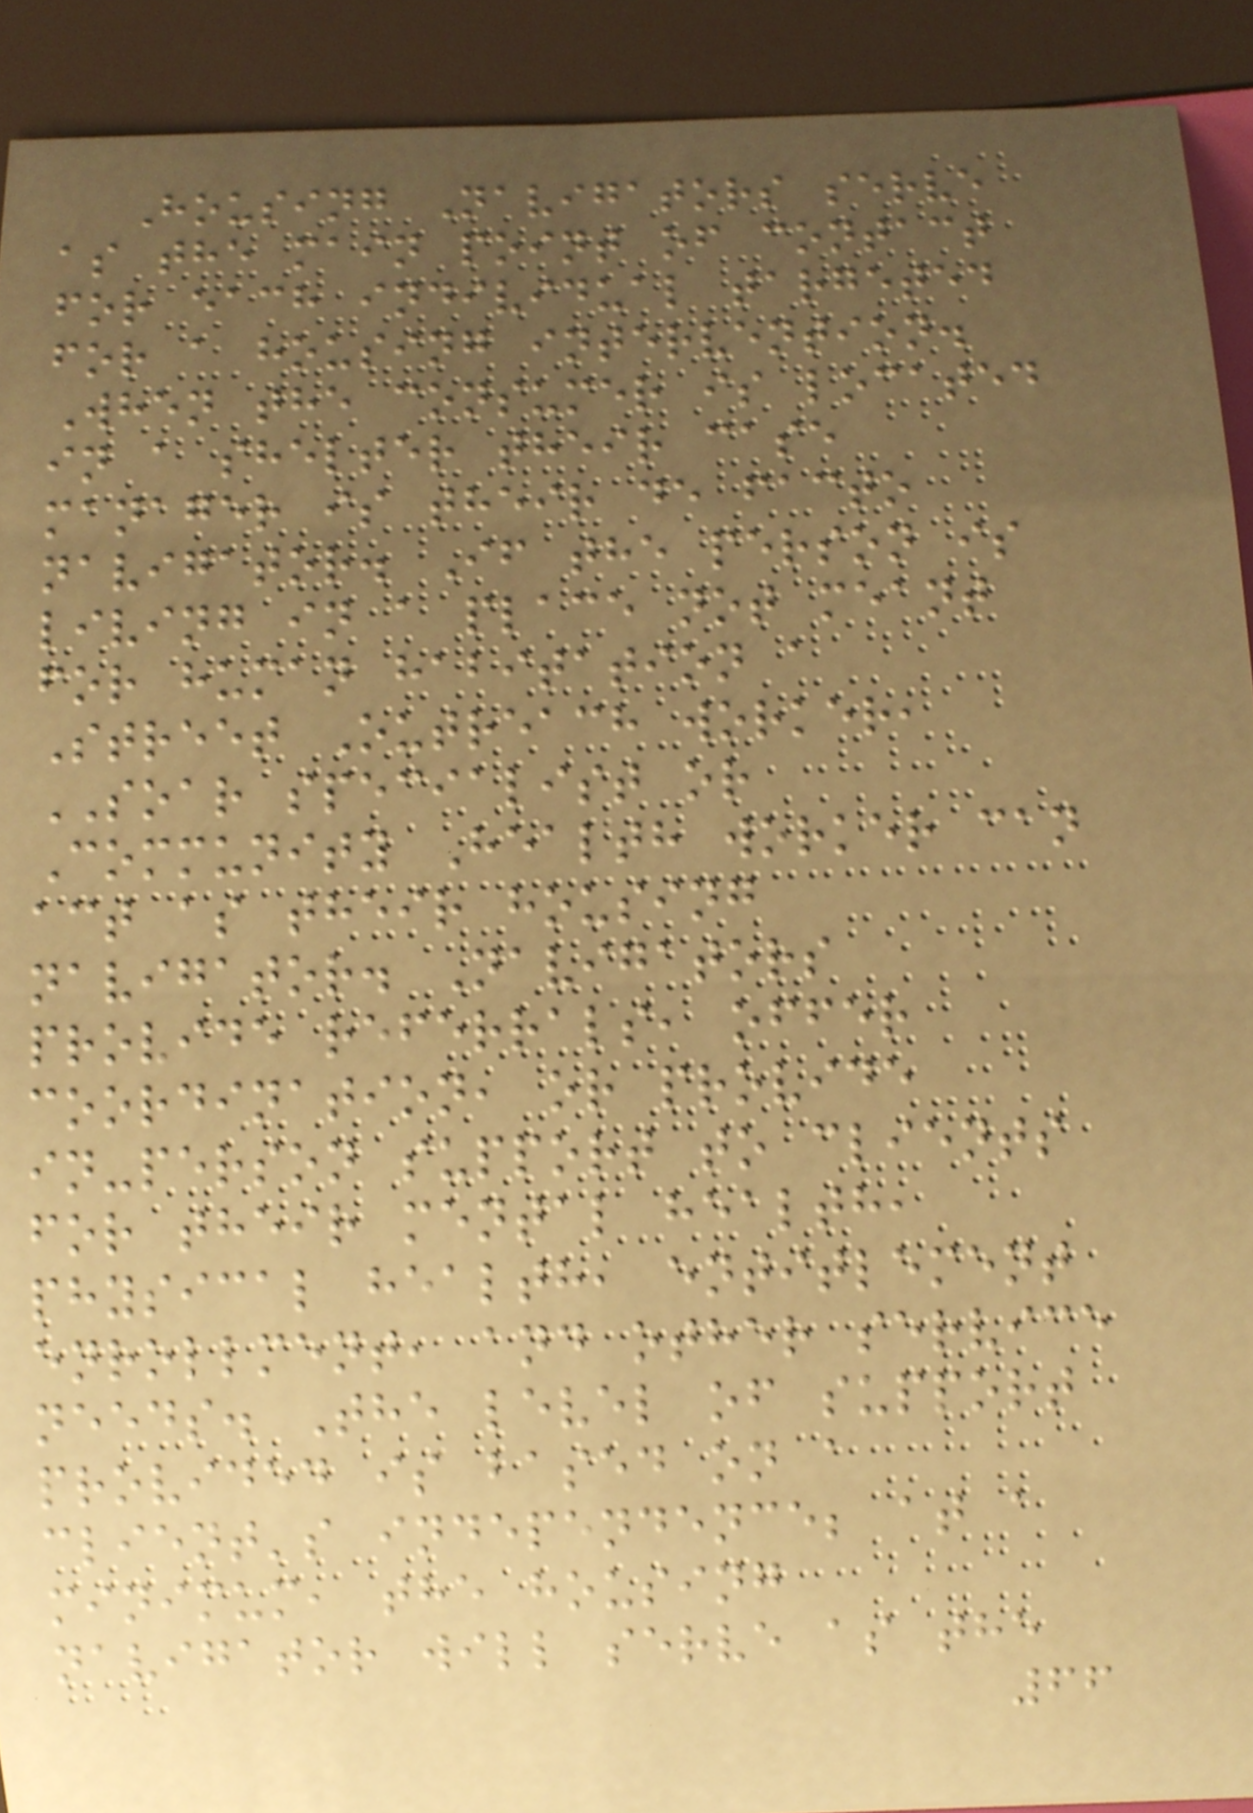Housing Navigators serve
as the main point of contact
for each individual targeted
for a housing intervention.
When the consumer is located
in a shelter their case
manager is their de facto
navigator. If the person is
living in a place not meant
for human habitation a
Street Outreach worker,
SOAR specialist or
Community Health worker can
act as their housing
navigator. Navigators
provide referrals, offer
coordination, or provide
in-person support to clients
for their mental health,
physical health, entitlement
enrollment, and other service
needs. The level of support
provided is based on a
client's independence; at a
minimum, the housing
navigator will serve as the
66
